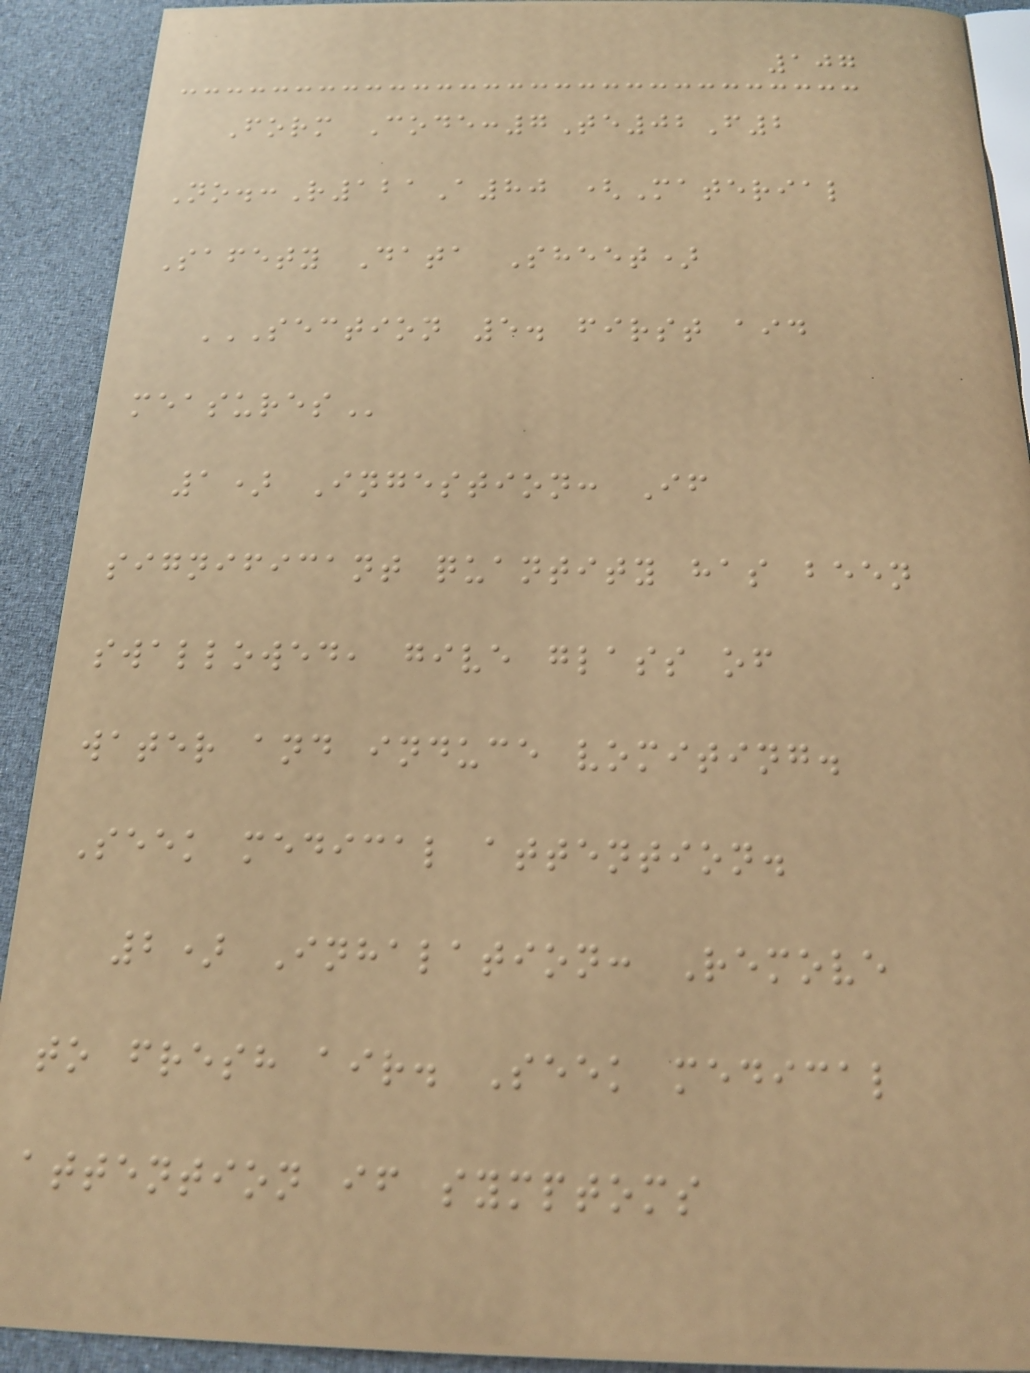107
Form Code:7Te02F2
No.:R121A80 (Material
Safety Data Sheet)
SECTION 5. FIRST AID
MEASURES
1) Ingestion: If
significant quantity has been
swallowed, give glass of
water and induce vomiting.
Seek medical attention.
2) Inhalation: Remove
to fresh air. Seek medical
attention if symptoms
